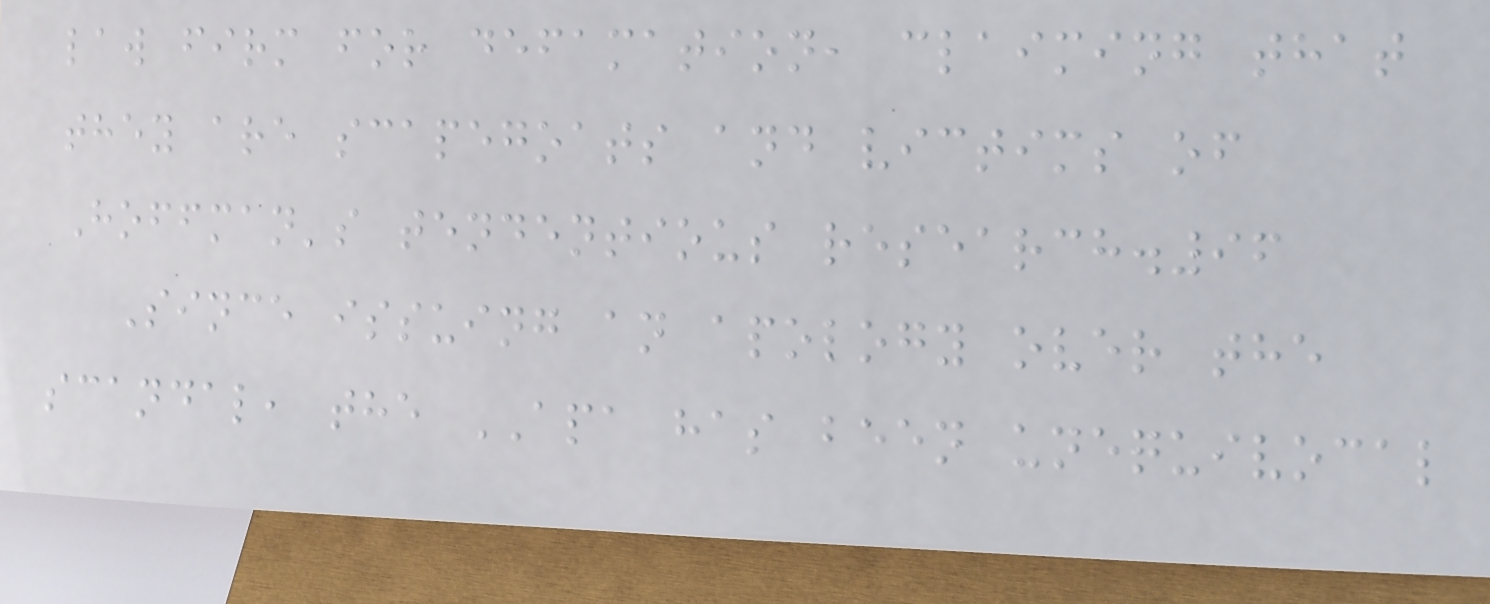law firm for defamation, claiming that
they are scapegoats and victims of
Hoffman's tendentious research.96
Since issuing an apology over the
scandal, the APA has been unequivocal
